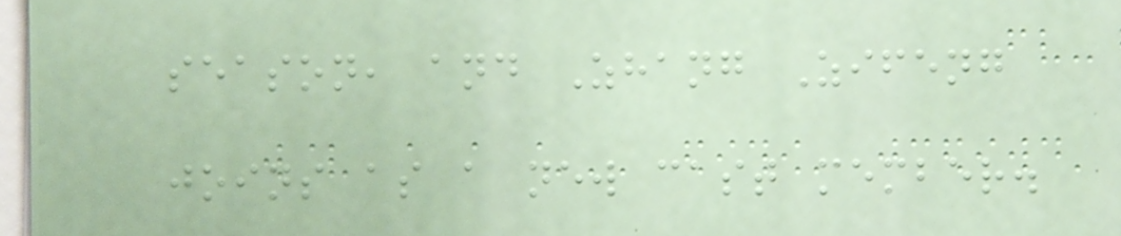season, and Zhang Zifeng
joins as a new cast member.
